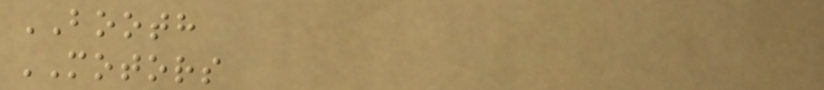BOOTH
MOTORS
